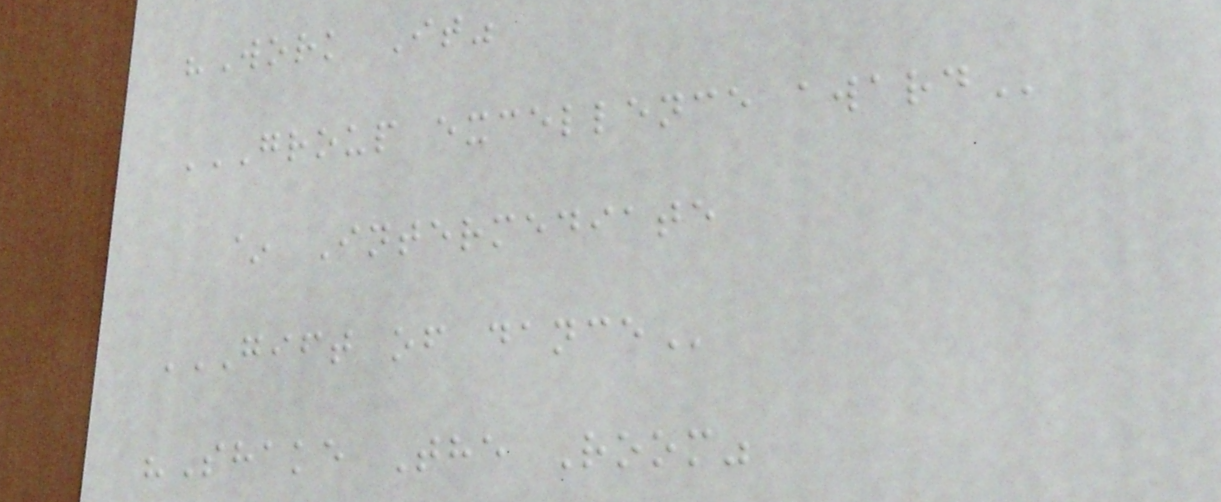"Work It"
GROUP EXCELLENCE AWARD
~ Intermediate
GIFT OF DANCE
"Shake The Room"
